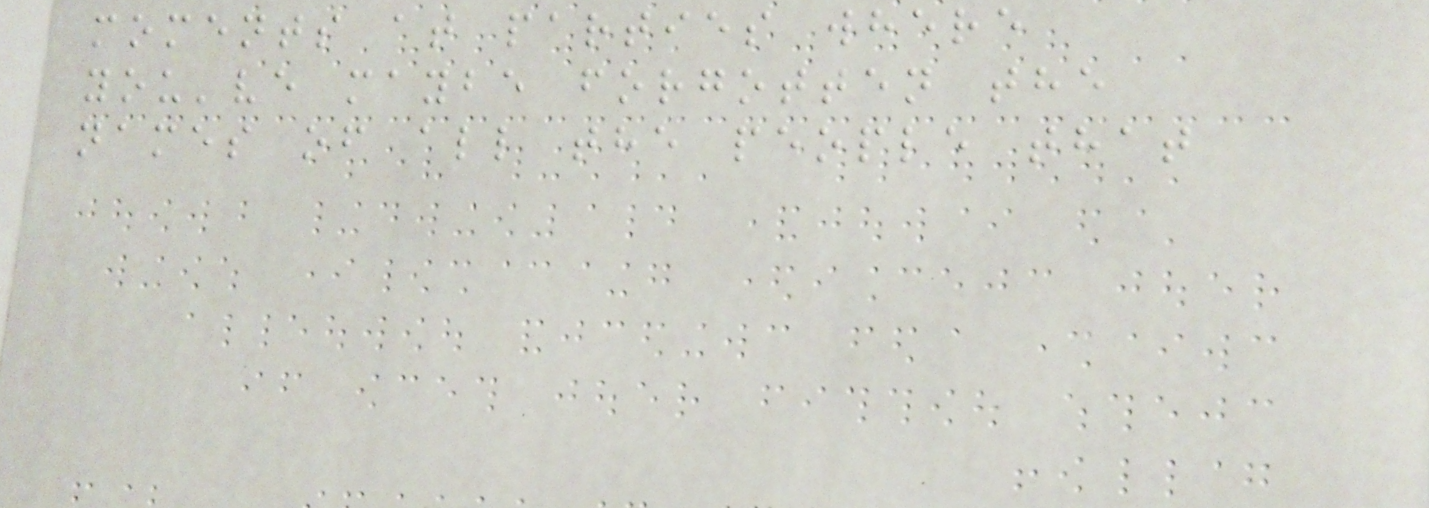moments at parties where
you've maybe forgotten the
names of all the people that
